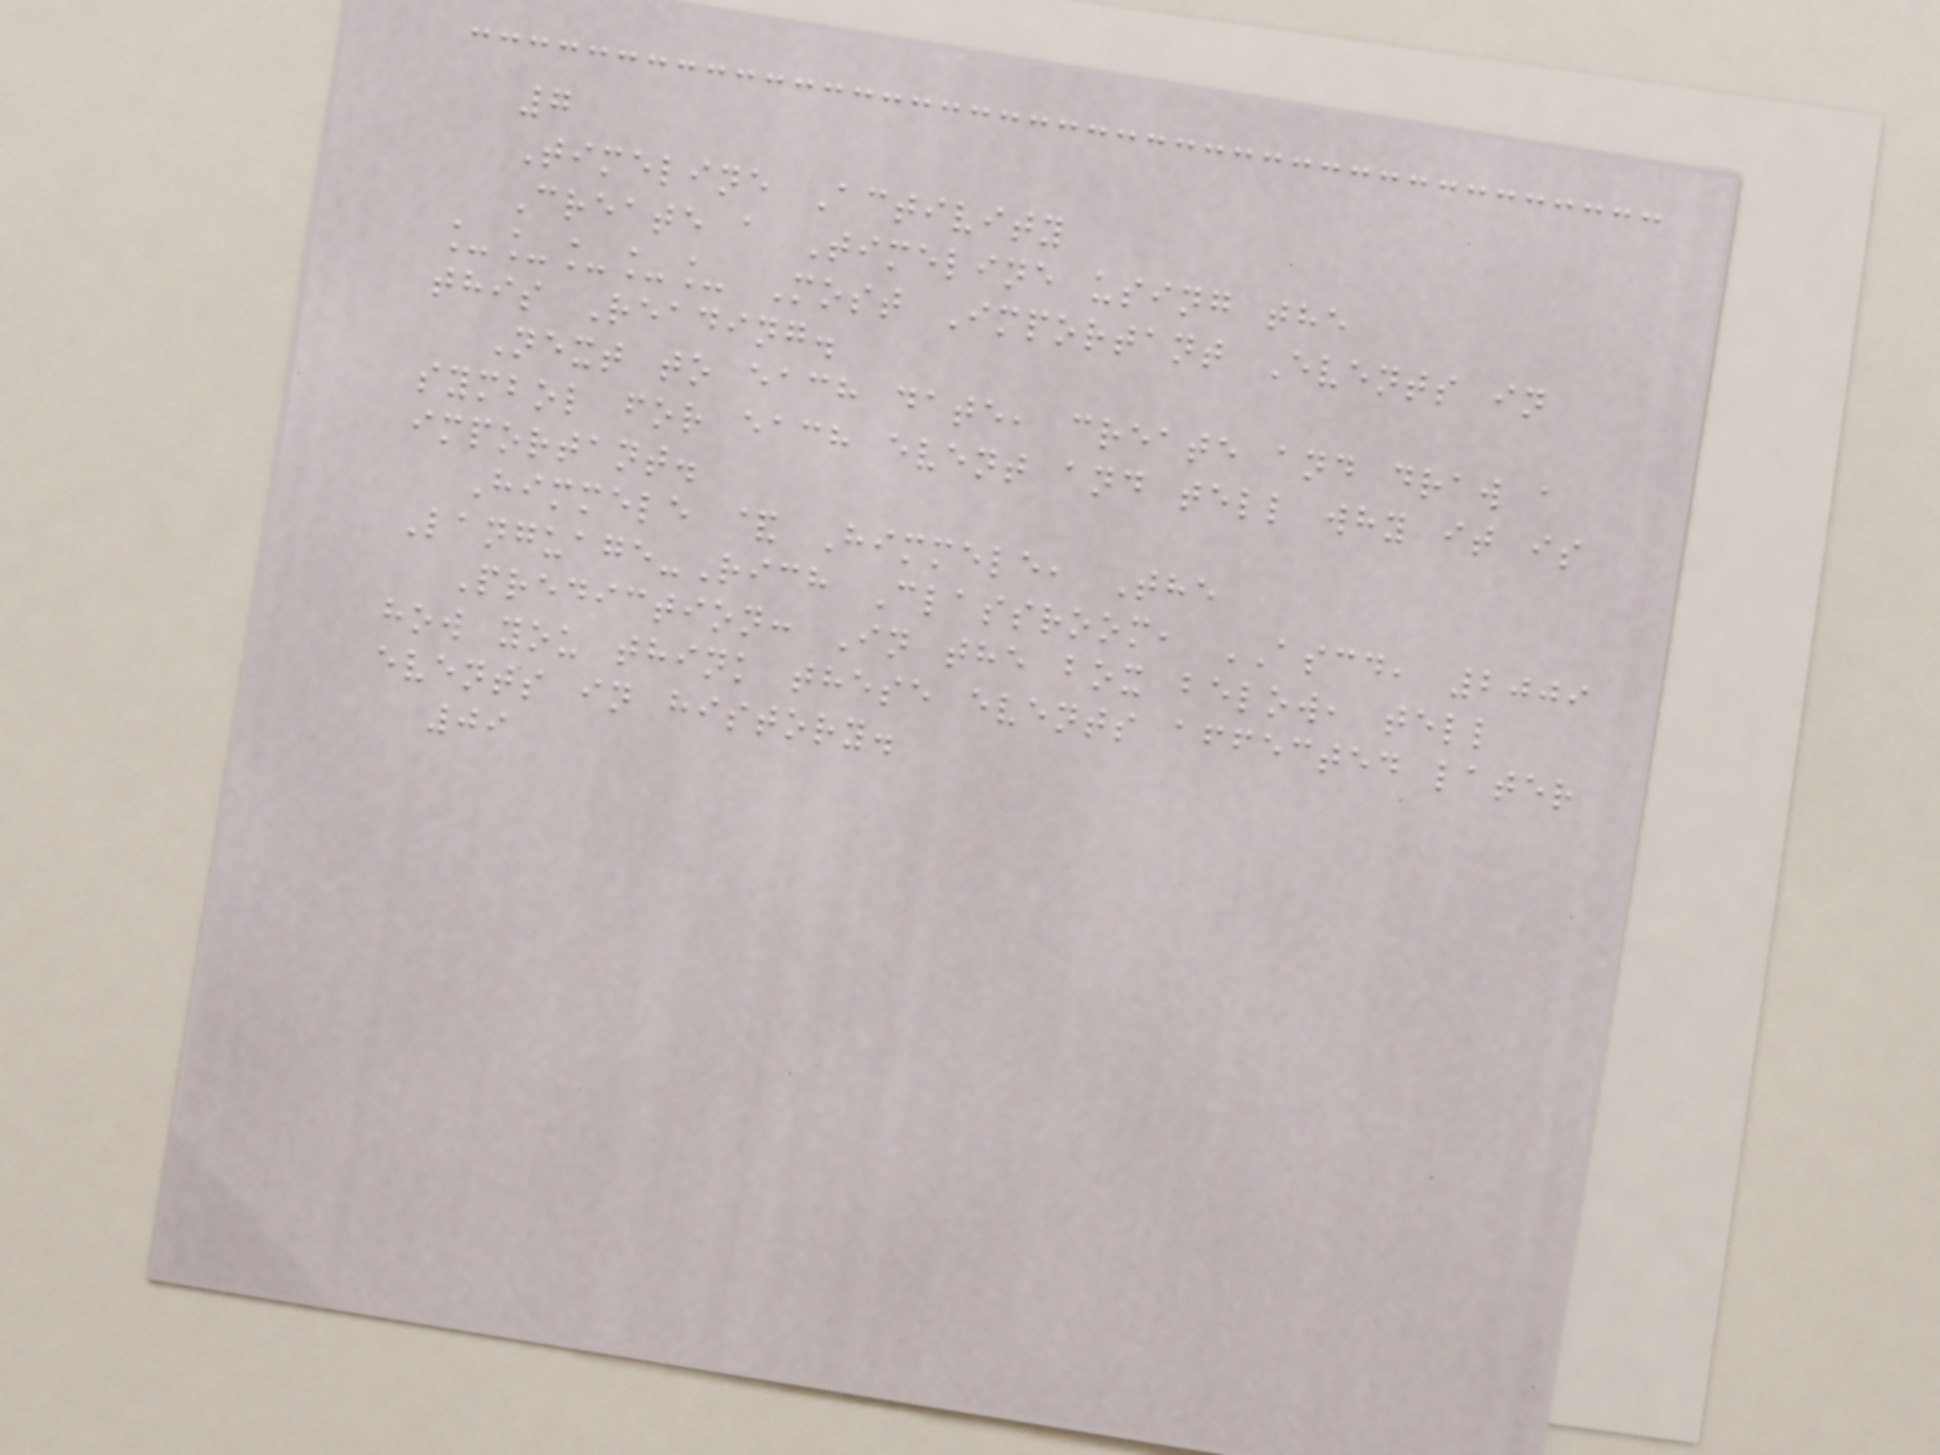7
Timeline Activity
Create a Timeline using the
_____ Most Important Events in
this Reading.
Next to each date, create and draw a
symbol for each event and tell why it is
important.
Himmele & Himmele, The
Language-Rich Classroom, ASCD, 2009
Prediction: In the box below, tell
how you think these events affected later
events in history.
09
